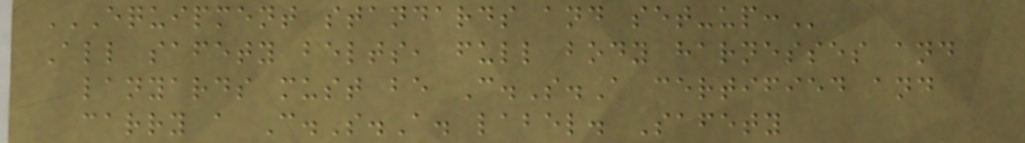EQUIPMENT STANDARDS AND SET-UP:
All safety belts, full body harnesses and
lanyards must be C.S.A certified and
carry a C.S.A. label. Safety
